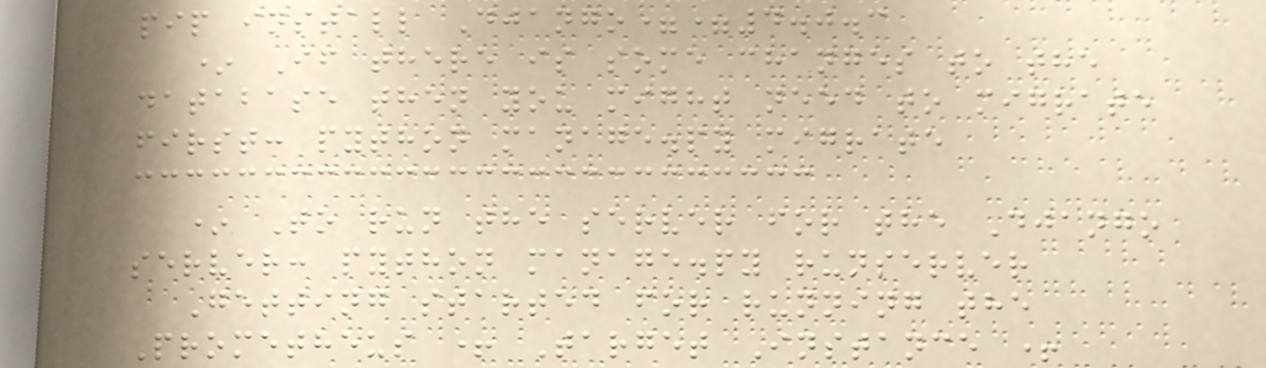pip install Django==4.0.3
* If there is some changes to the
database then you might need to migrate
first: python manage.py migrate
* To run the server for the Django
server: python manage.py runserver
Getting started for running the
Prometheus + Target Instance +
